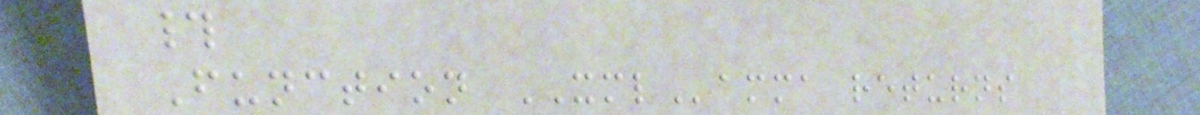#
Function XMLamma returns
